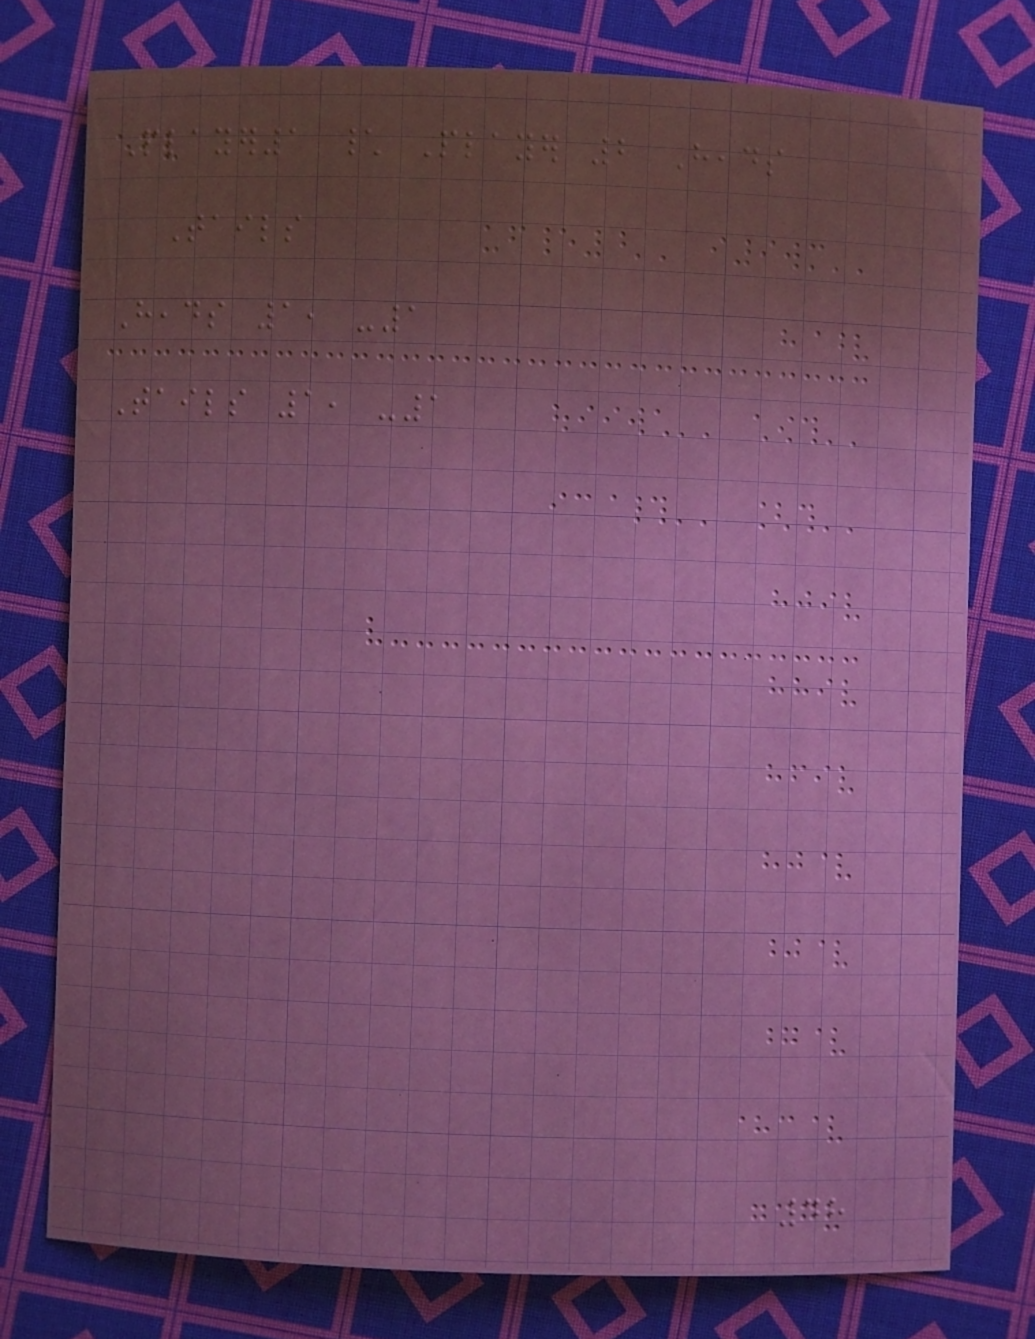Player1 \ Player 2 Heads
Tails
Heads 1, -1
Tails 1, -1
48
